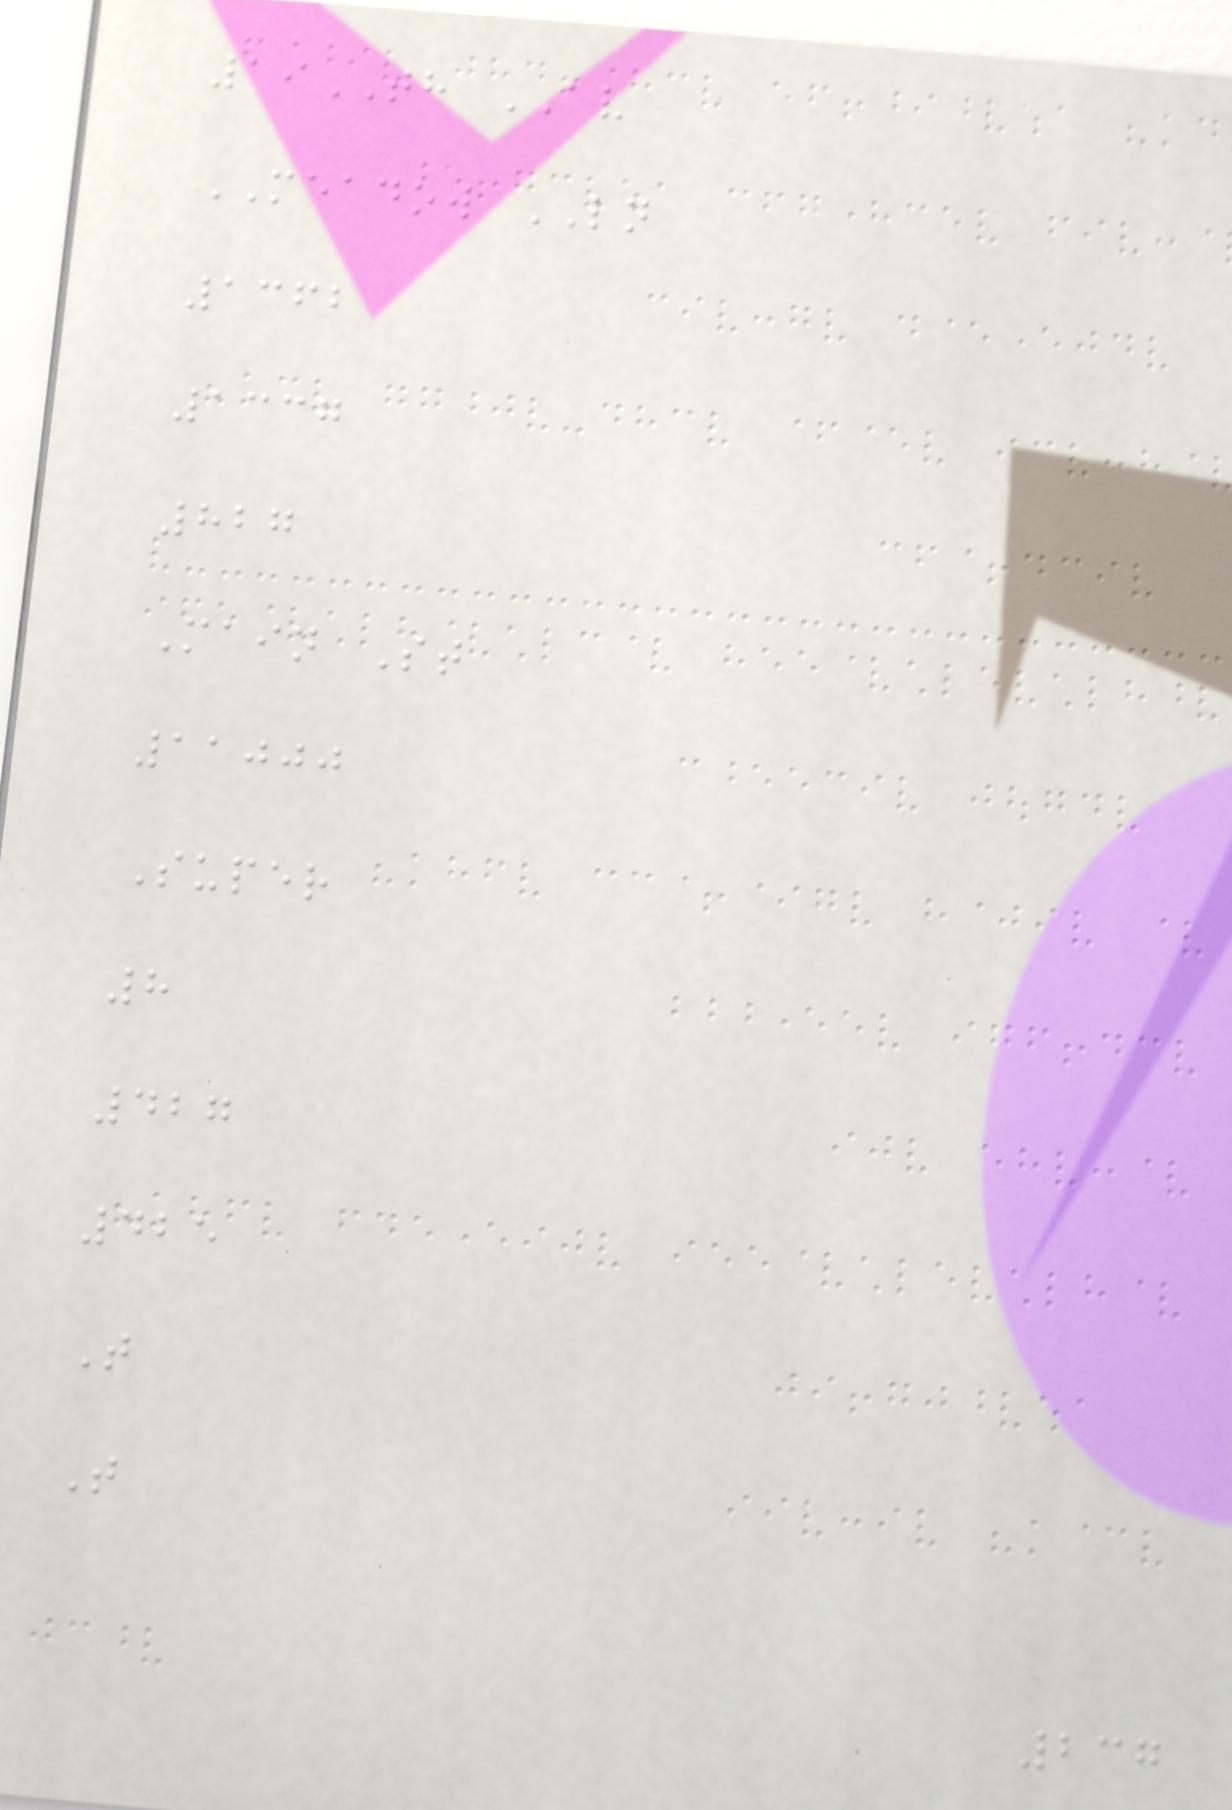19TH AV
MEADOW LN
1362
1337
827
Main St
11000
Super
8
427
425
T
T
237
